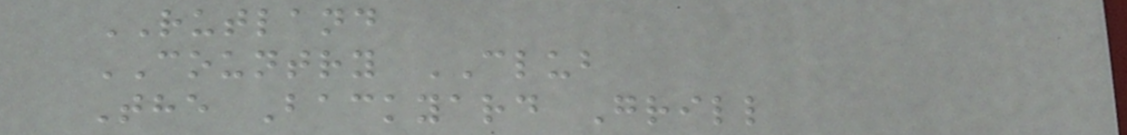RUTLAND
COUNTRY CLUB
The Backyard Grill
